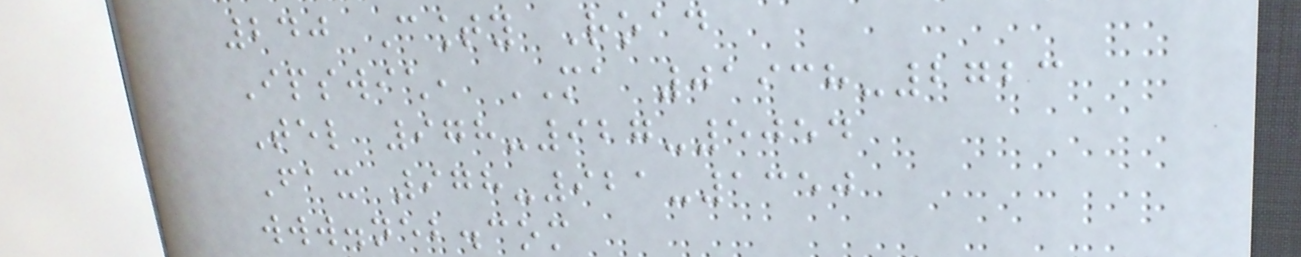240 County Road
Ipswich, MA 01938-2723
Tel 978-927-5054
Fax 978-921-1350
www.neb.com
